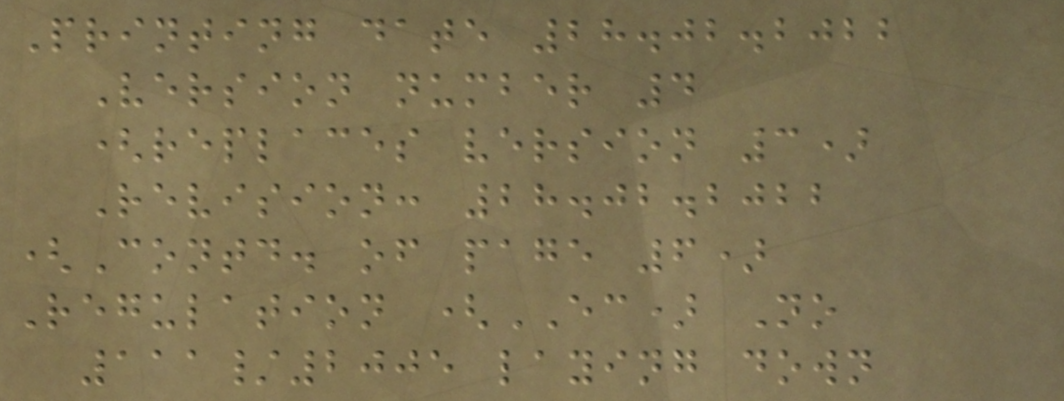Printing date 28.02.2022
Version number 4
(replaces version 3)
Revision: 28.02.2022
(Contd. of page 6)
Regulation (EC) No
111/2005 laying down
